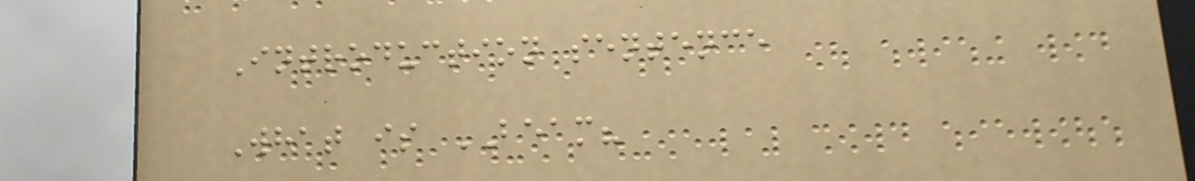Introduction sentence
What is BEAM?
